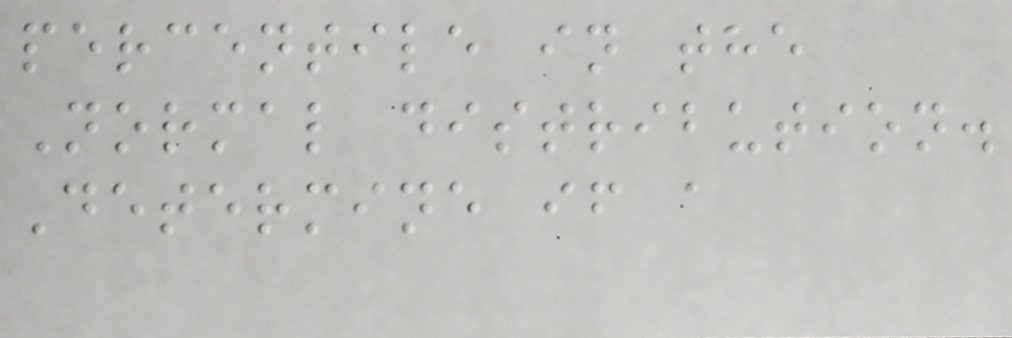percentile in the
Normal distribution.
Determine if a
